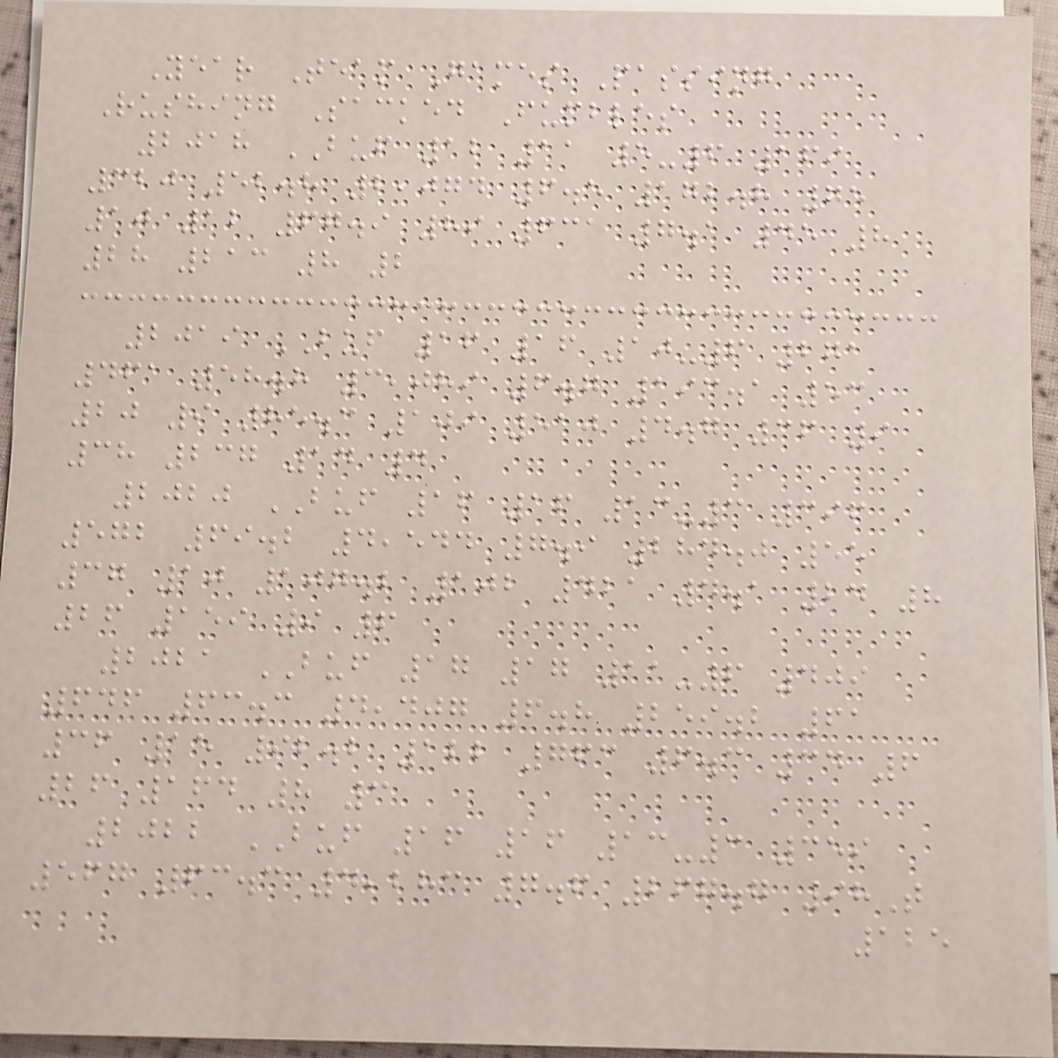Year Team Games Passing
Rushing Sacked Fumbles
2018 BUF 12 11 5-6 169
320 52.8 2,074 6.5 172.8 75
10 12 67.9 89 631 7.1 45 8
28 213 8 2
2019 BUF 16 16 10-6 271
461 58.8 3,089 6.7 193.1 53
20 9 85.3 109 510 4.7 36 9
38 237 14 4
2020 BUF 16 16 13-3 396
572 69.2 4,544 7.9 284.0 55
37 10 107.2 102 421 4.1 24 8
26 159 9 6
2021 BUF 17 17 11-6 409
646 63.3 4,407 6.8 259.2 61
36 15 92.2 122 763 6.3 34 6
26 164 8 3
2022 BUF 16 16 13-3 359
567 63.3 4,283 7.6 267.7 98T
125
